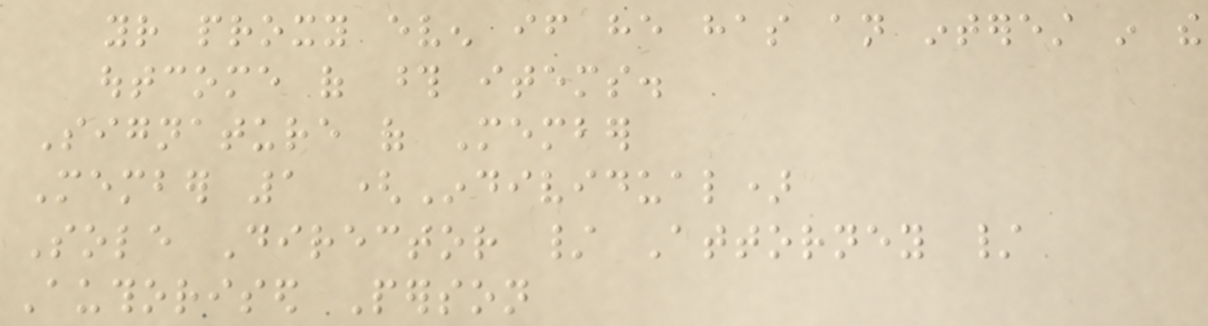your proxy even if he has an interest in the
outcome of those items.
Signature of Member
Member 1 (Individual)
Sole Director / Attorney /
Authorised Person
